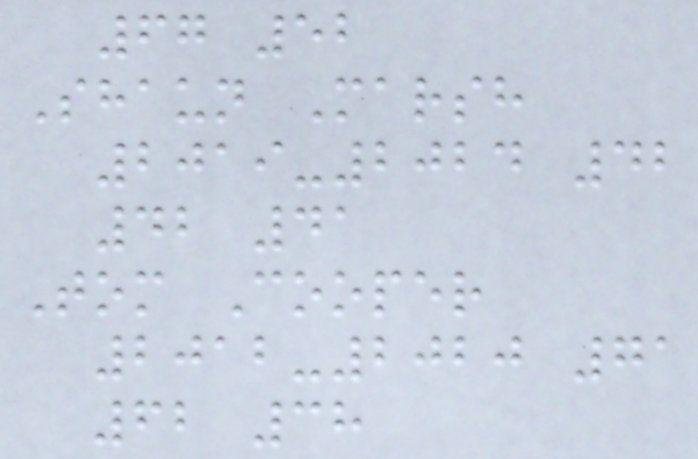67 52
Shaun Marsh
2019-2024 42
42 41
Tom Cooper
2012-2020 71
62 38
